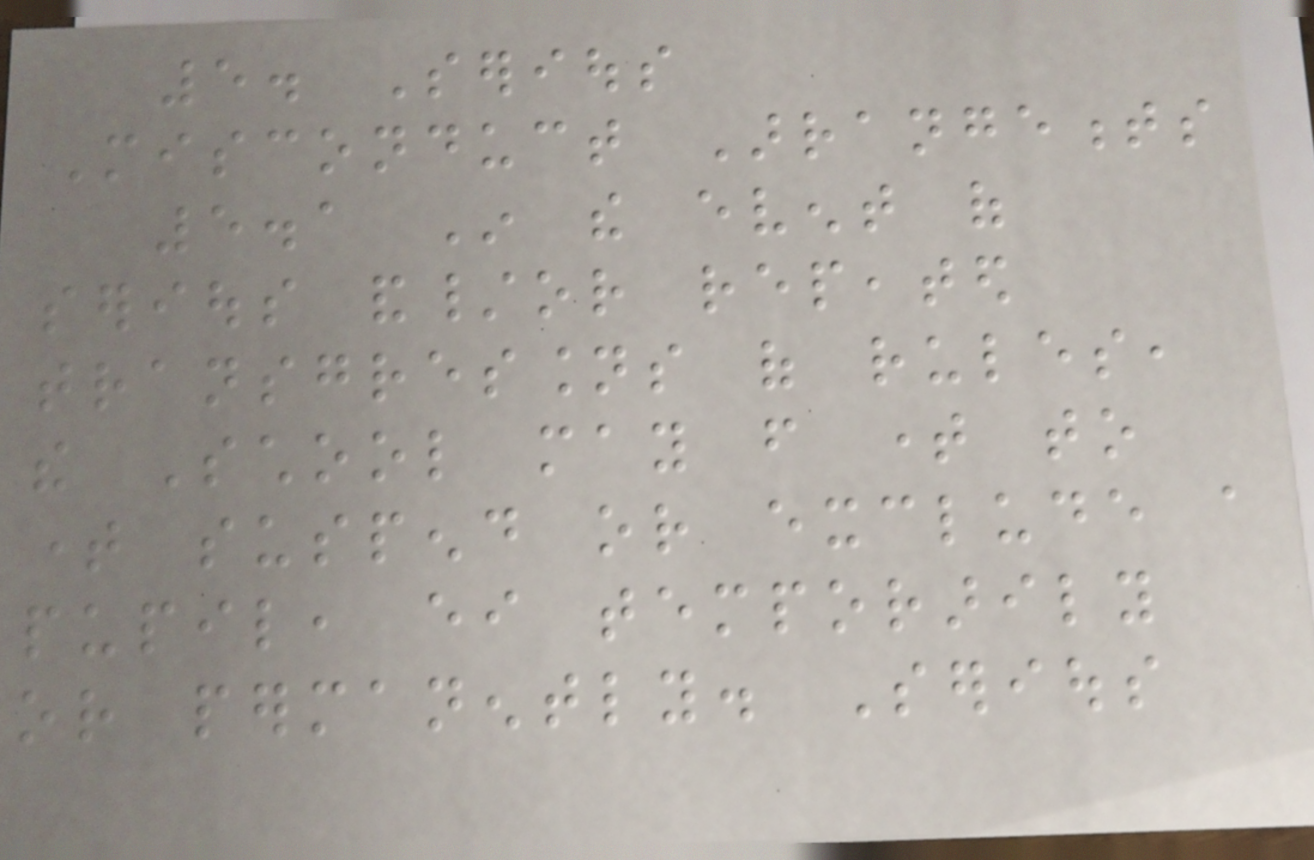5. Serious
Misconduct Arrangements
5.1 In the event of
serious and/or repeated
transgressions of rules,
the School may from time to
time suspend or exclude a
pupil, either temporarily
or permanently. Serious
